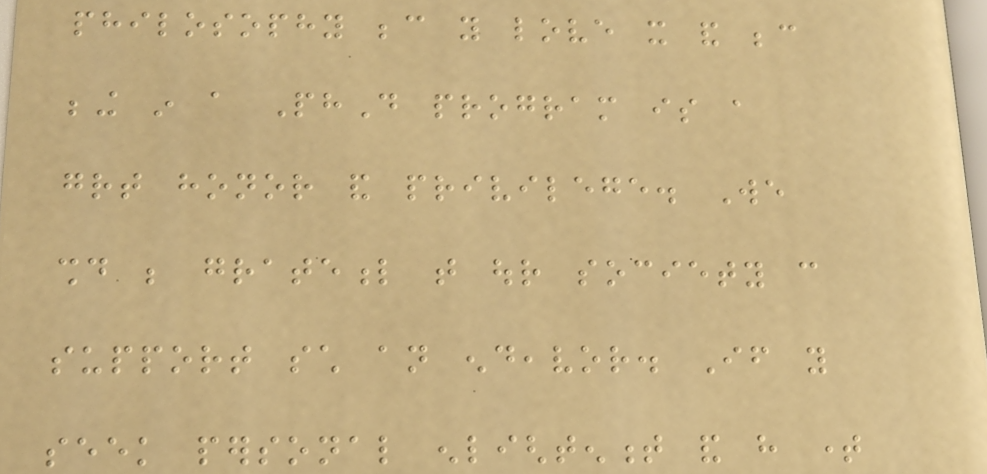philosophy because you love it and because
being in a PhD program is a
great honor and privilege. We
should be grateful that our society can
support such an endeavor. If you
seek personal enlightenment and have time
